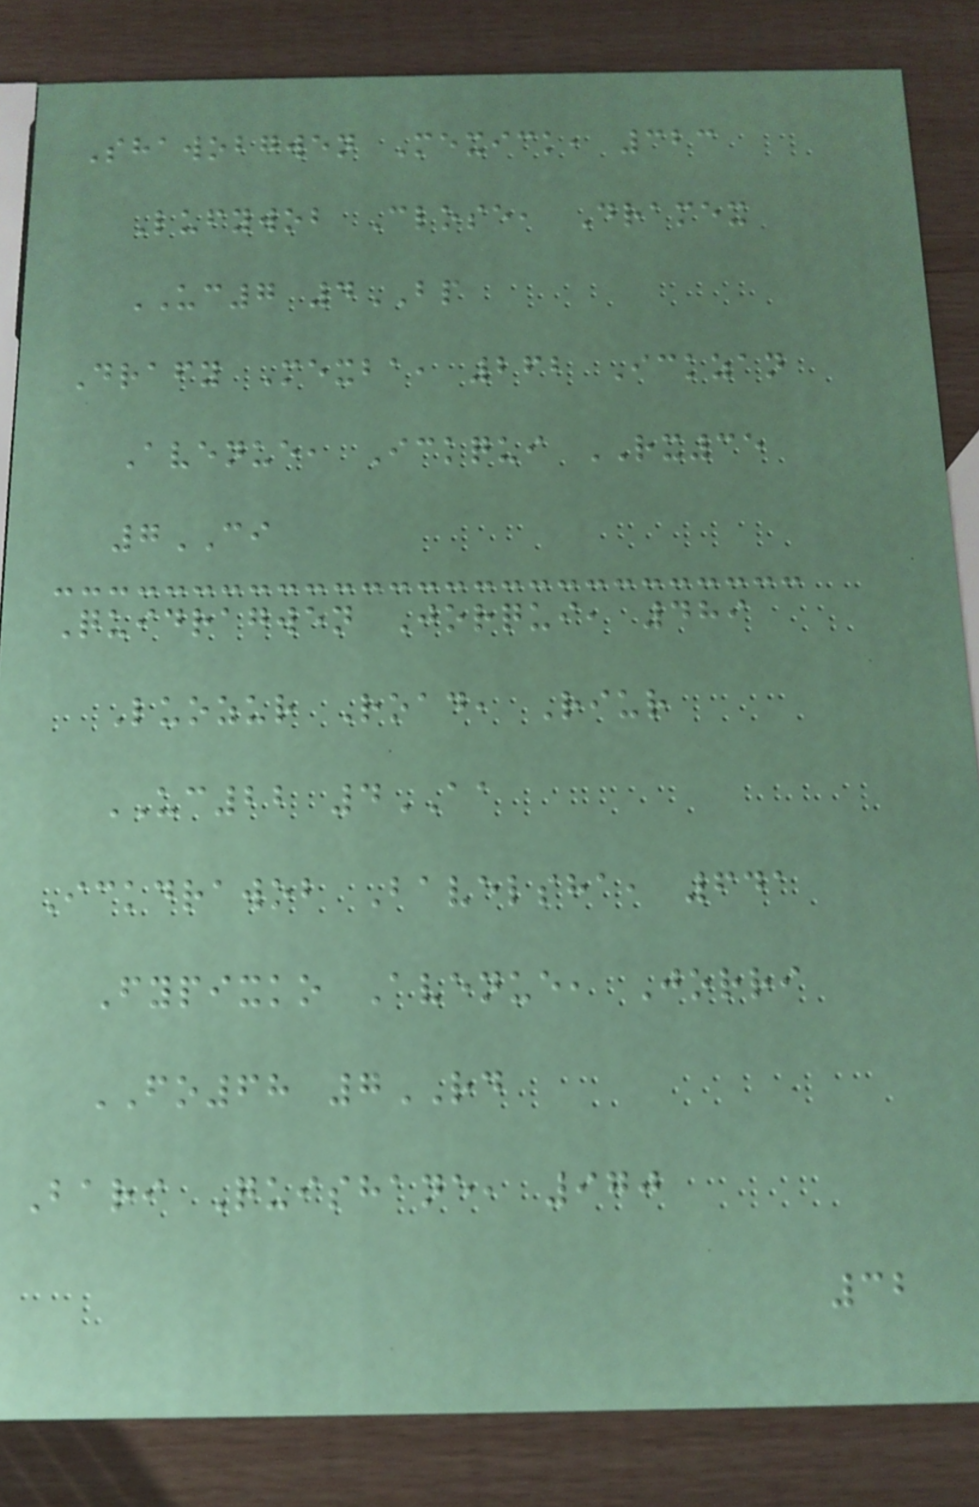Shawobgwen Mexick, 323
Lufywob Close, Dramex
UC7 4BP
Drafy Mexba, 262 Ickzan
Avenue, Ickqui RX35
7CI
Quidragwen Jorqui, 489
Luozur Road, Riur
UC22 4AA
Ickdrawob Bavelsha, 641
Fypixko Avenue, Jorri
FO68 7RD
Bari Quishane, 970
32
